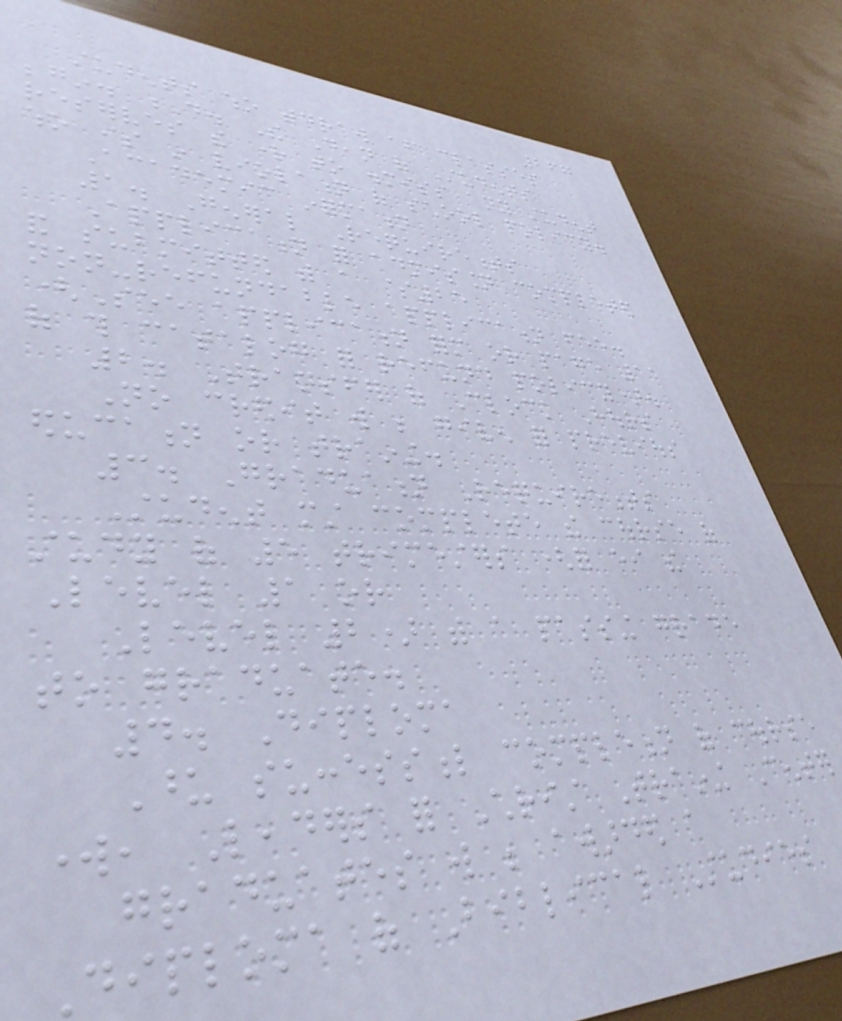267
students who withdraw after classes
begin. D. The Dean of Students
reserves the right to dismiss any student
who is in violation of school policy.
Academic information
1. General Requirements
Application for admission completed
and submitted with a $25
non-refundable application fee.
(See application form or page 11
of this catalog for refund policy).
2. Transfer of Clock Hours
No credit will be given for previous
education or training.
3. Graduation Requirements
Student must complete the course of
study of 5 trimesters (for either the
Level 1 or
Level 2) with a passing grade
to graduate.
4. Diploma
Upon successful completion of course
work, Leaders for Christ Training Center
graduates will be awarded a
Diploma of Biblical Studies
